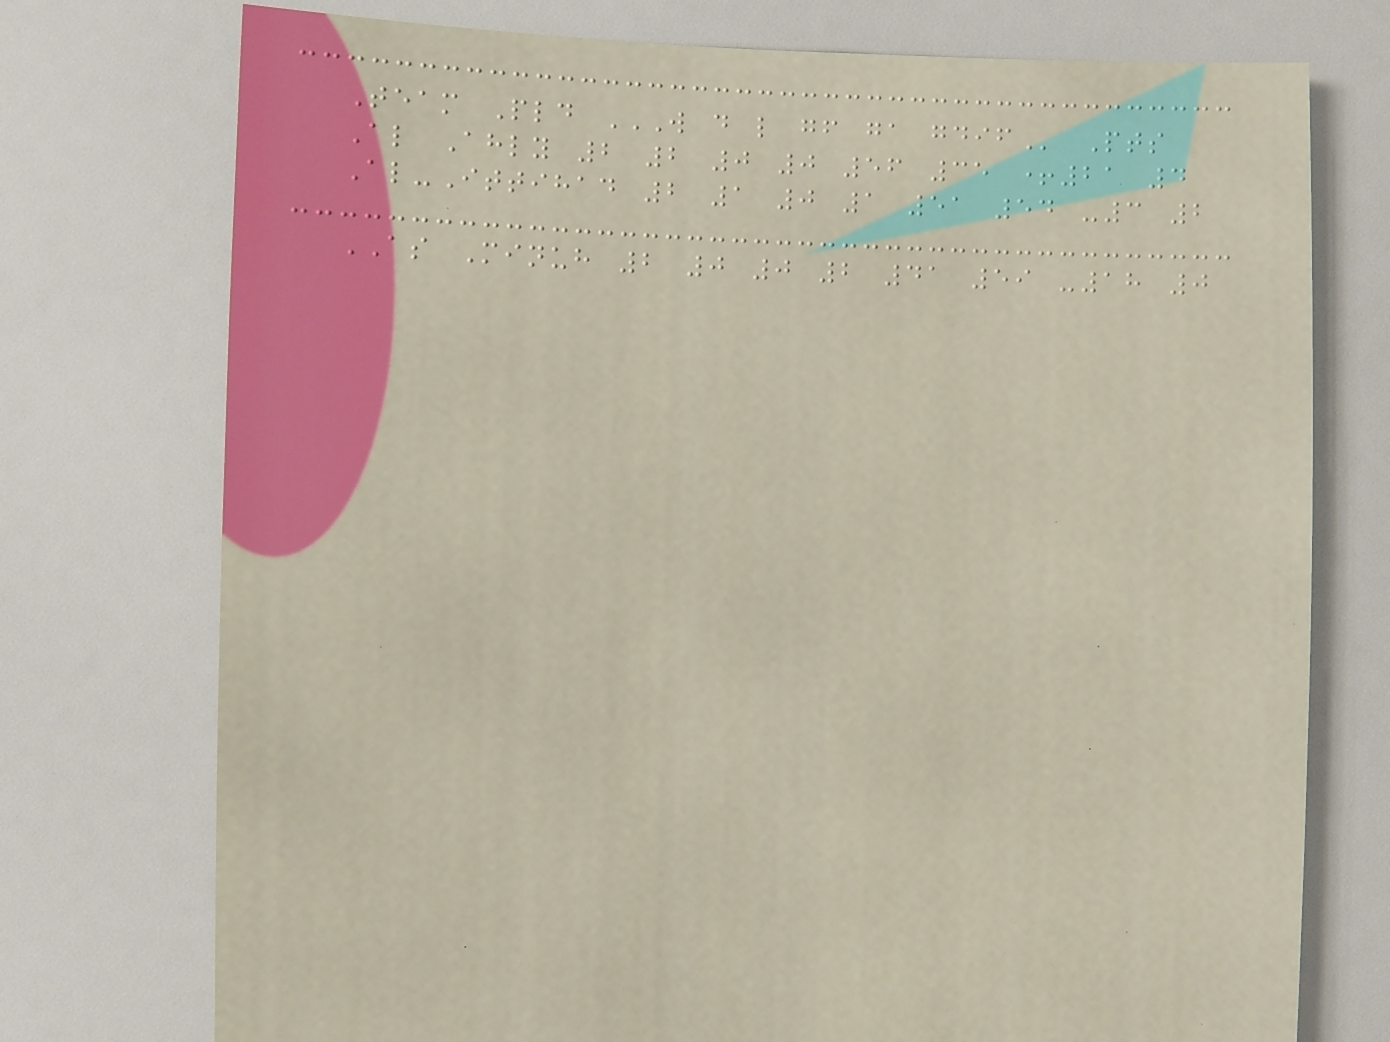Team Pld W D L GF GA GDIF Pts
Al Ahly 2 2 0 0 56 35 +21 4
Al-Ittihad 2 1 0 1 51 54 -3 2
AS Minuh 2 0 0 2 41 59 -18 0
